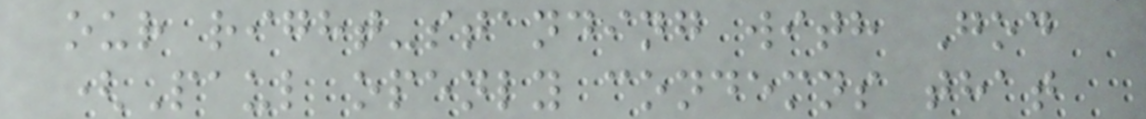our right-standing with God
(Paul openly condemns that
